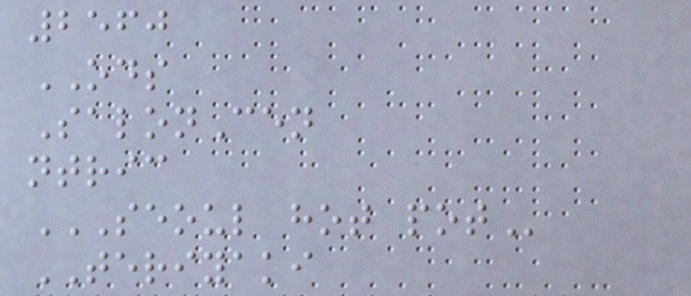2560
ODS
SalonCen
ntric
SEOUL HOT POT
TERIYAKI
